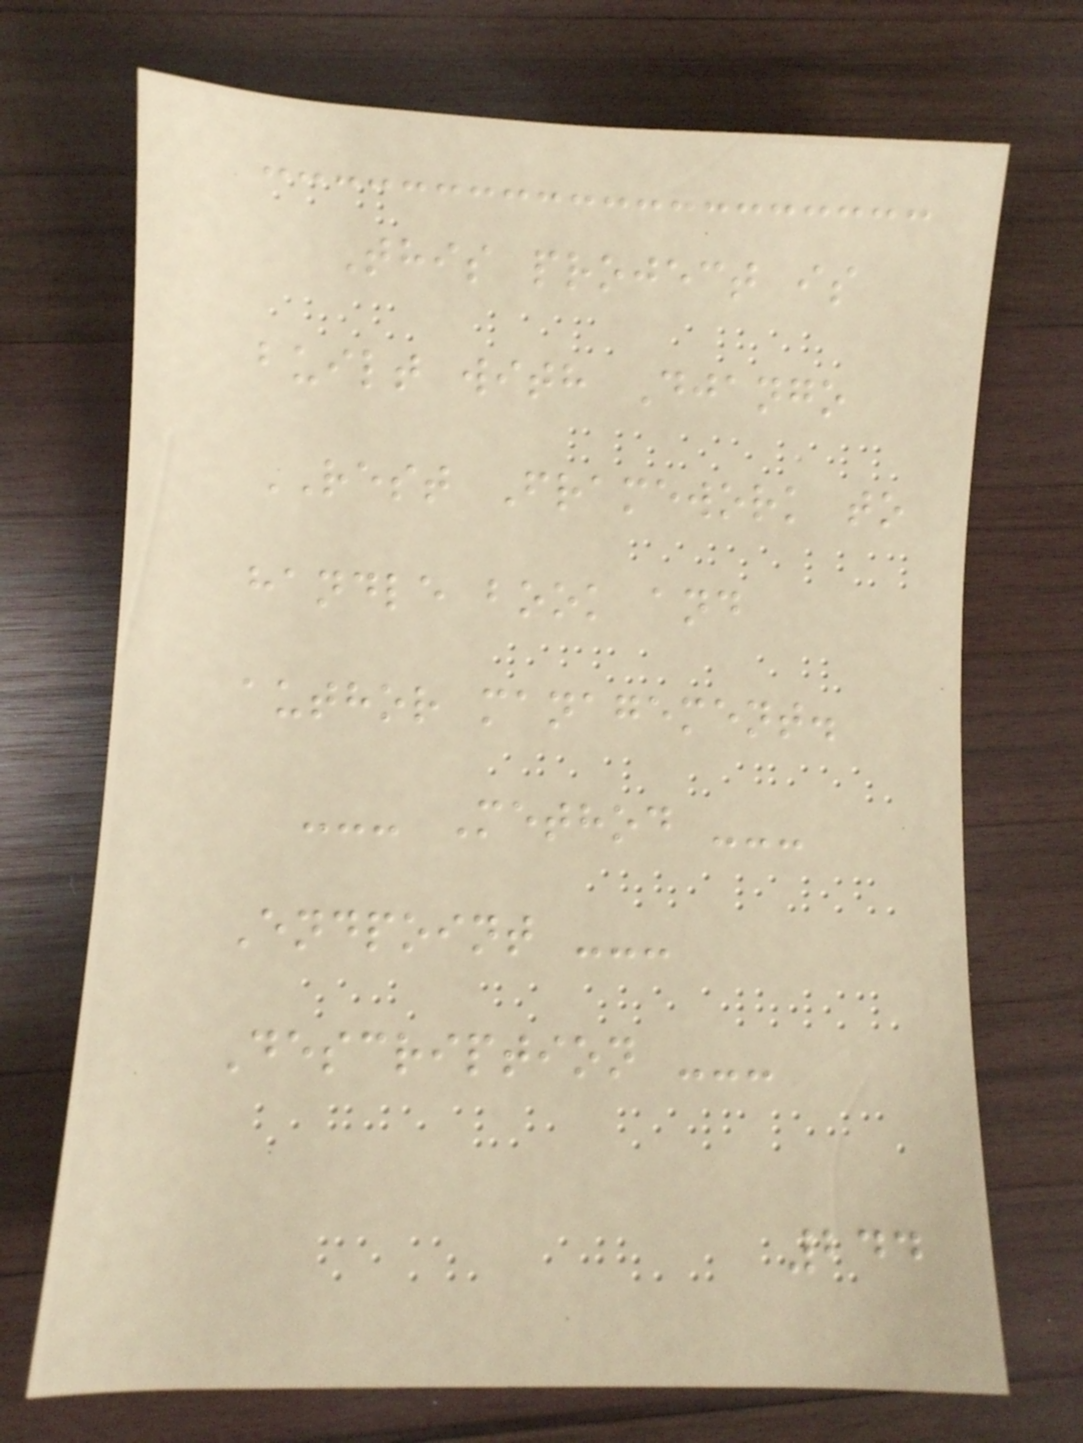This project is
built with Django
REST Framework to
handle book and
author management.
--- Method ---
Endpoint ---
Description ---
244
